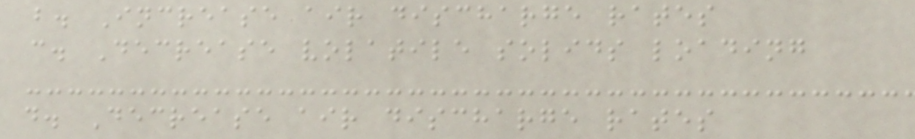b. Increase air discharge rates
c. Decrease volatile solids loading
d. Decrease air discharge rates
